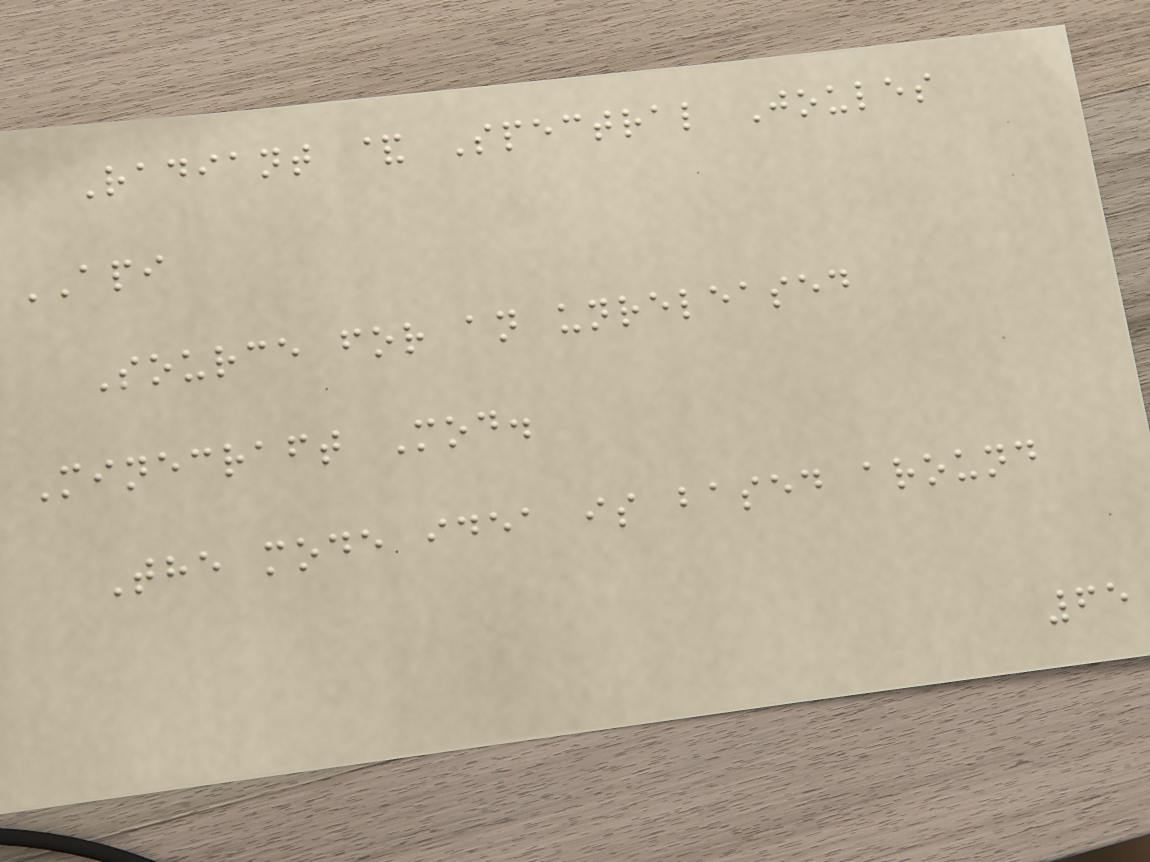Radiant & Spectral Joules
API
Source for an unreleased
Minecraft Mod.
The mode idea is based around
65
